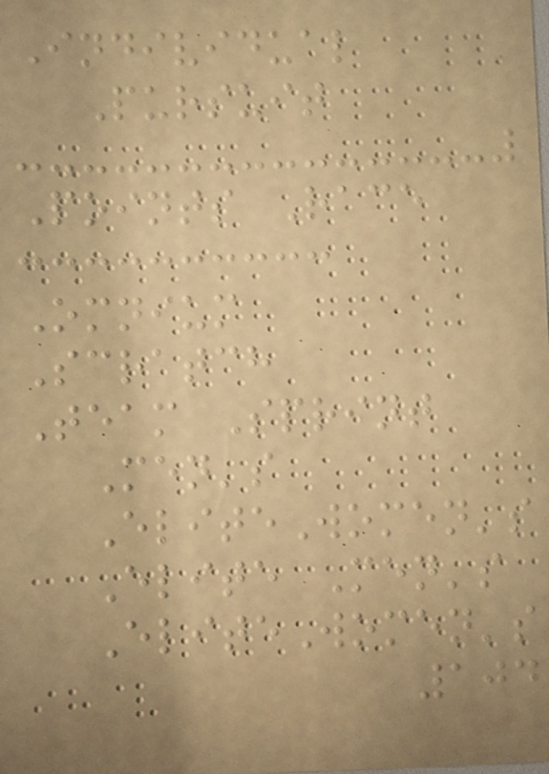Individual
Pursuit
Points Race
Omnium
Scratch
Team Sprint
Men's
EliteWomen's
Elite Men's
EliteWomen's
104
